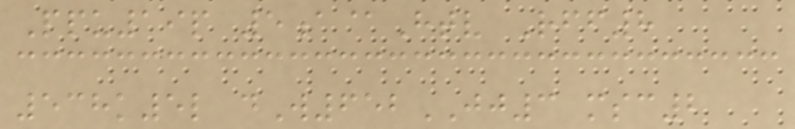Ppu19p 5a@Htv Rff8
538k5l dW652JJ3 msc2
